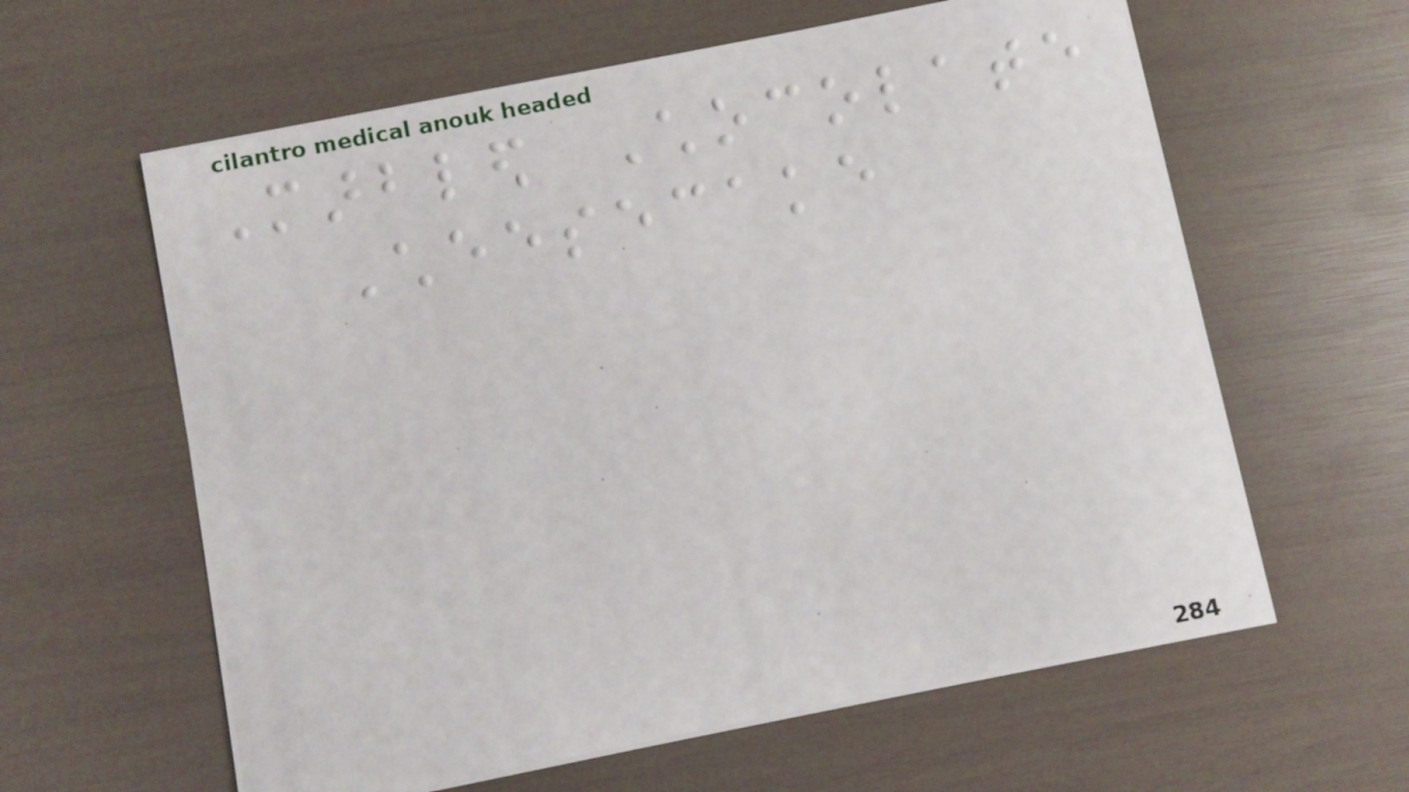Marbled Chocolate
Cheesecake
